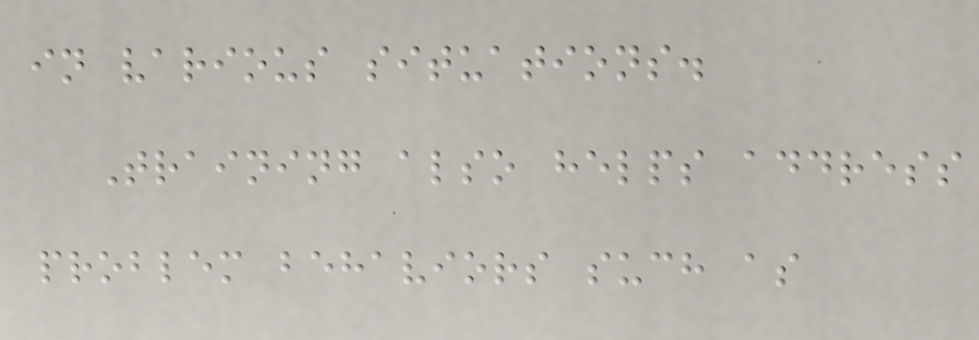in various situations.
Training also helps address
problem behaviors such as
